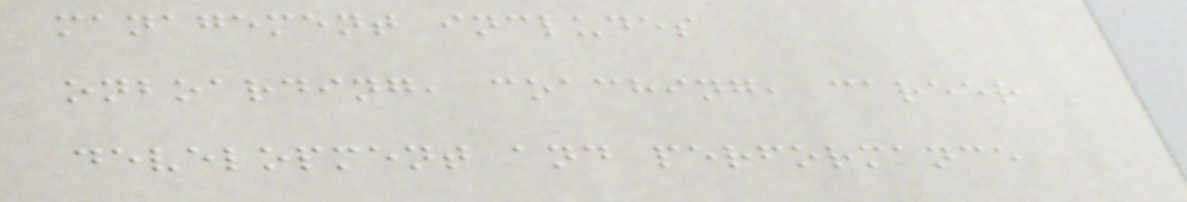management includes
onboarding, coaching, career
development and performance
